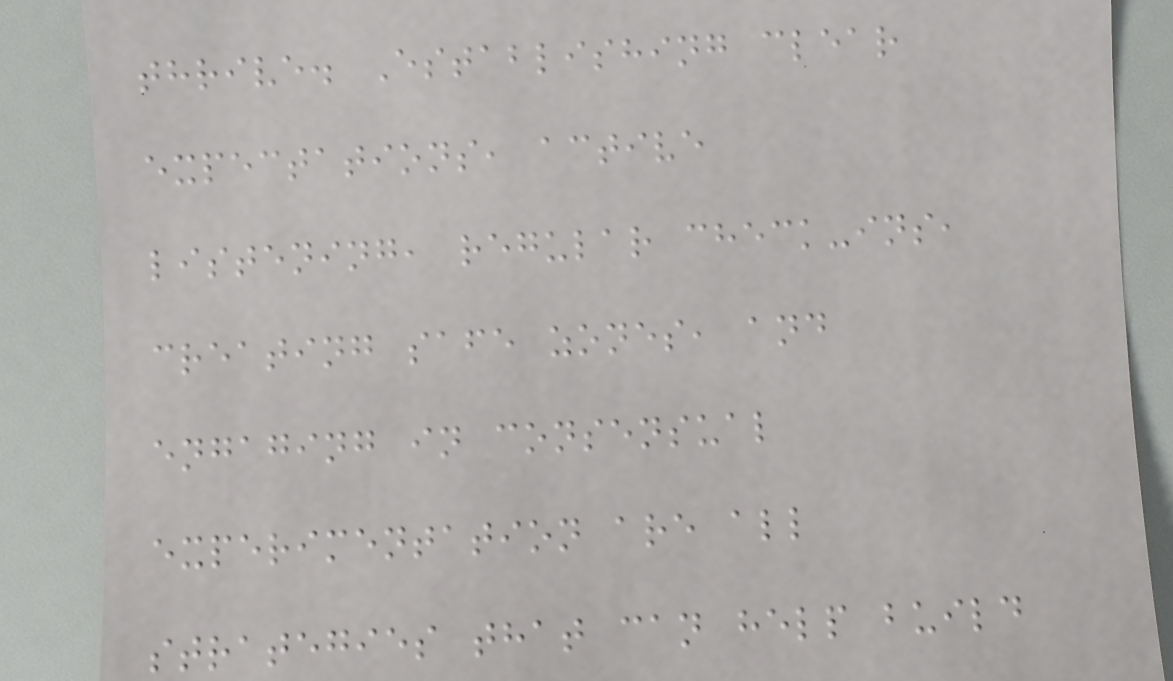thrive. Establishing clear
expectations, active
listening, regular check-ins,
creating safe zones, and
engaging in consensual
experimentation are all
strategies that can help build
